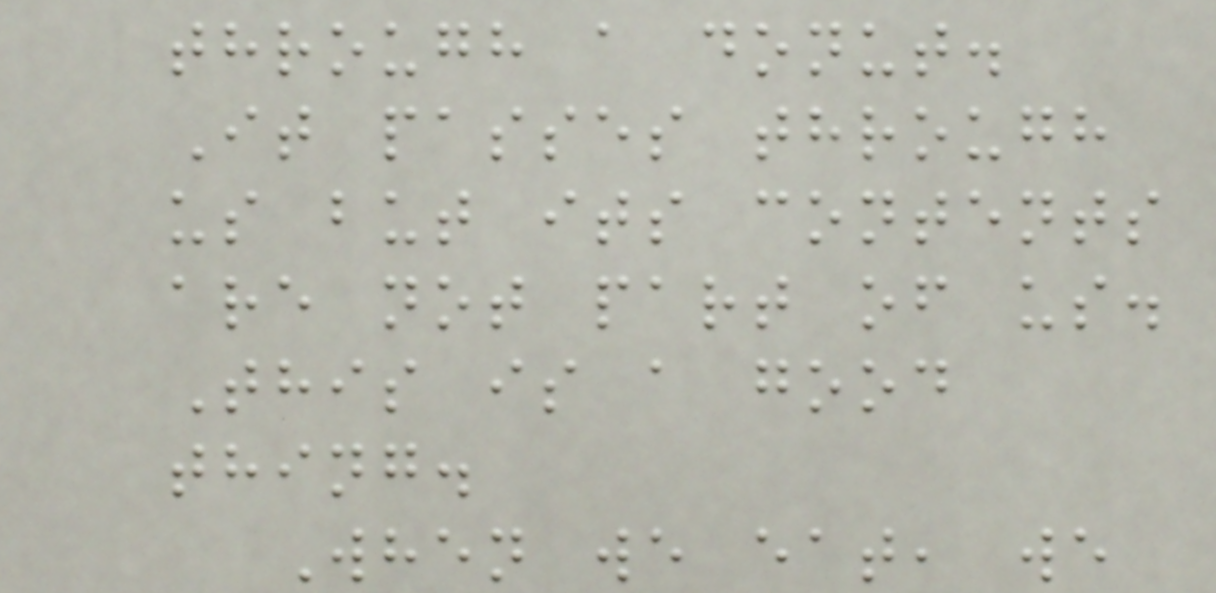through a donut.
It passes through
us but its contents
are not part of us.
This is a good
thing.
When we eat, we
